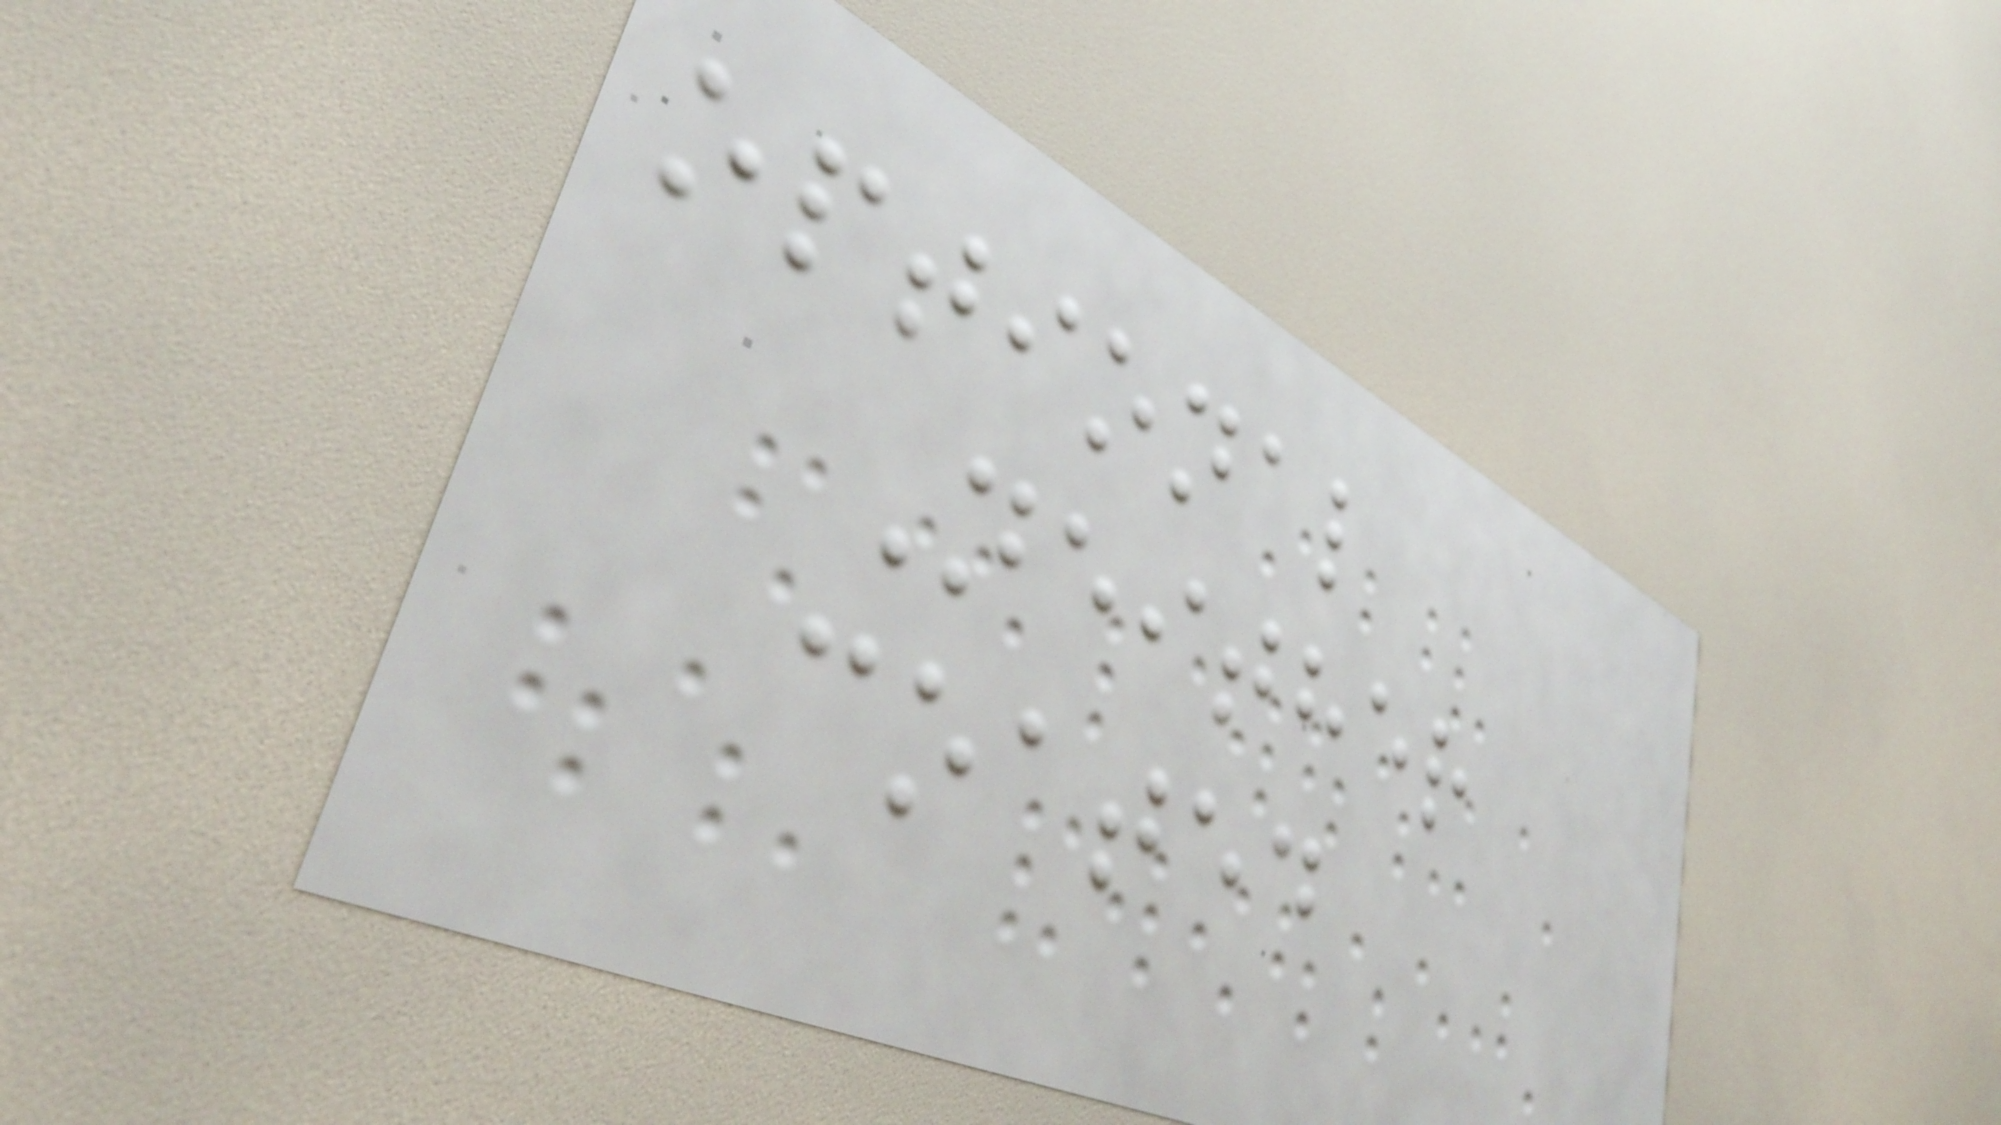optional
Neither
coated
